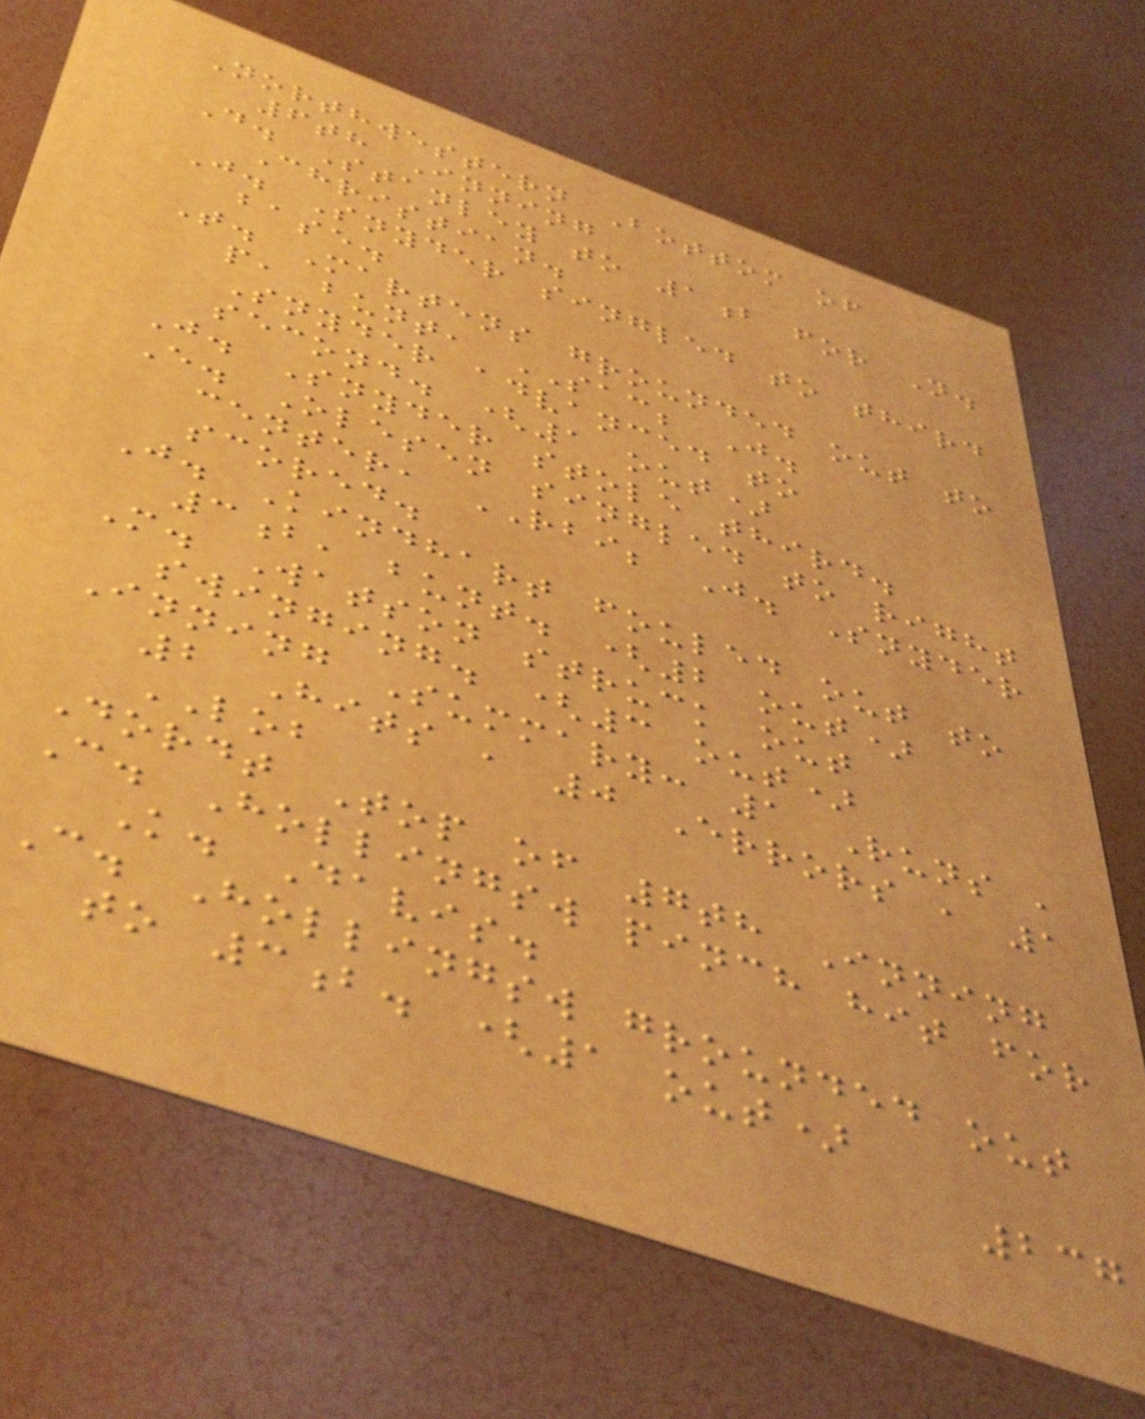Northwestern Bottom of
6th Inning
D. Stanley to 1b for N.
Christian.
J. Snyder singled to third
base.
T. Martens grounded out to
p, bunt, SAC; J.
Snyder advanced to
second. (1 out)
J. Snyder stole third.
E. Olesen singled to right
center, RBI; J. Snyder
scored.
J. Kindhart fouled out to
3b, bunt. (2 out)
M. Watson struck out
swinging. (3 out)
Inning Summary: 1 Runs ,
2 Hits , 0 Errors , 1
LOB
Dordt Top of 7th Inning
C. Hollingsw pinch hit for
K. Davis.
C. Hollingsw grounded out
to 3b. (1 out)
237
